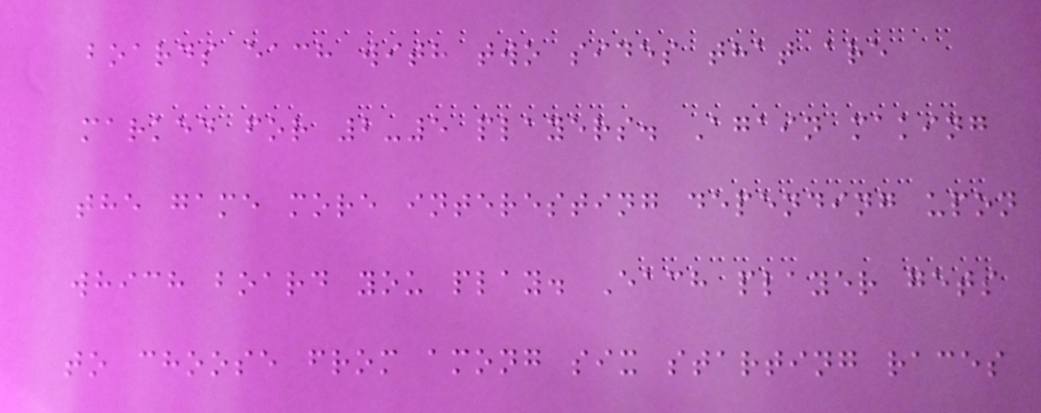boards each with two sides that are
marked for 2-5 players. Again making
the game more interesting depending upon
which board you play. Each player gets
to choose from among six starting races
